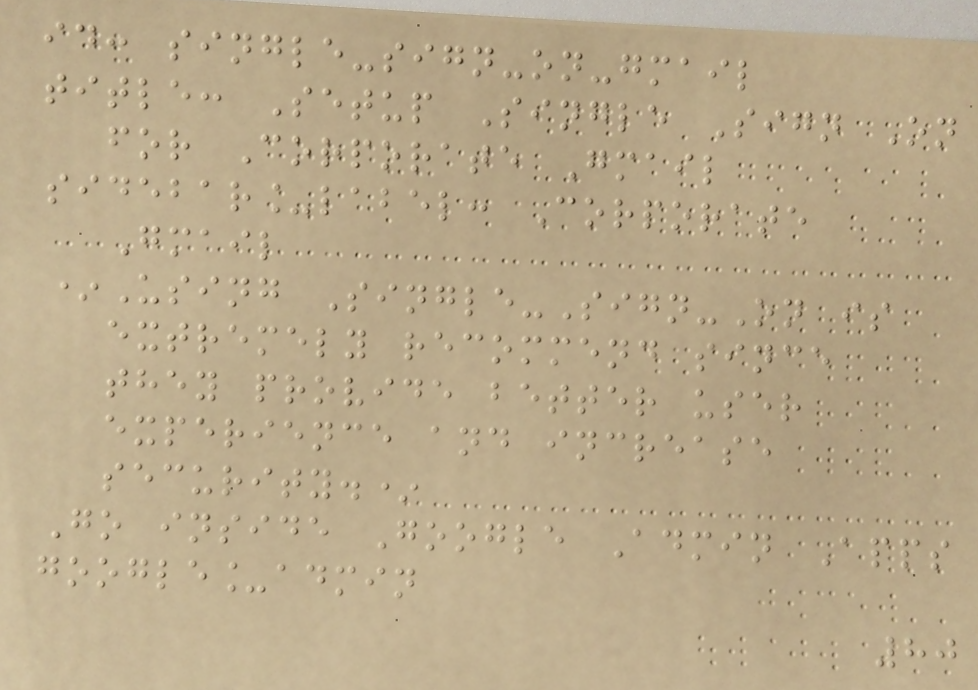id: single-sign-on-gmail
title: Setup Single Sign On
for Corporate Gmail
sidebar_label: Corporate
Gmail
*Using Single-Sign-On is
extremely recommend since
they provide better user
experience and increase
security.*
Go inside Google Admin Apps
google_admin
80
